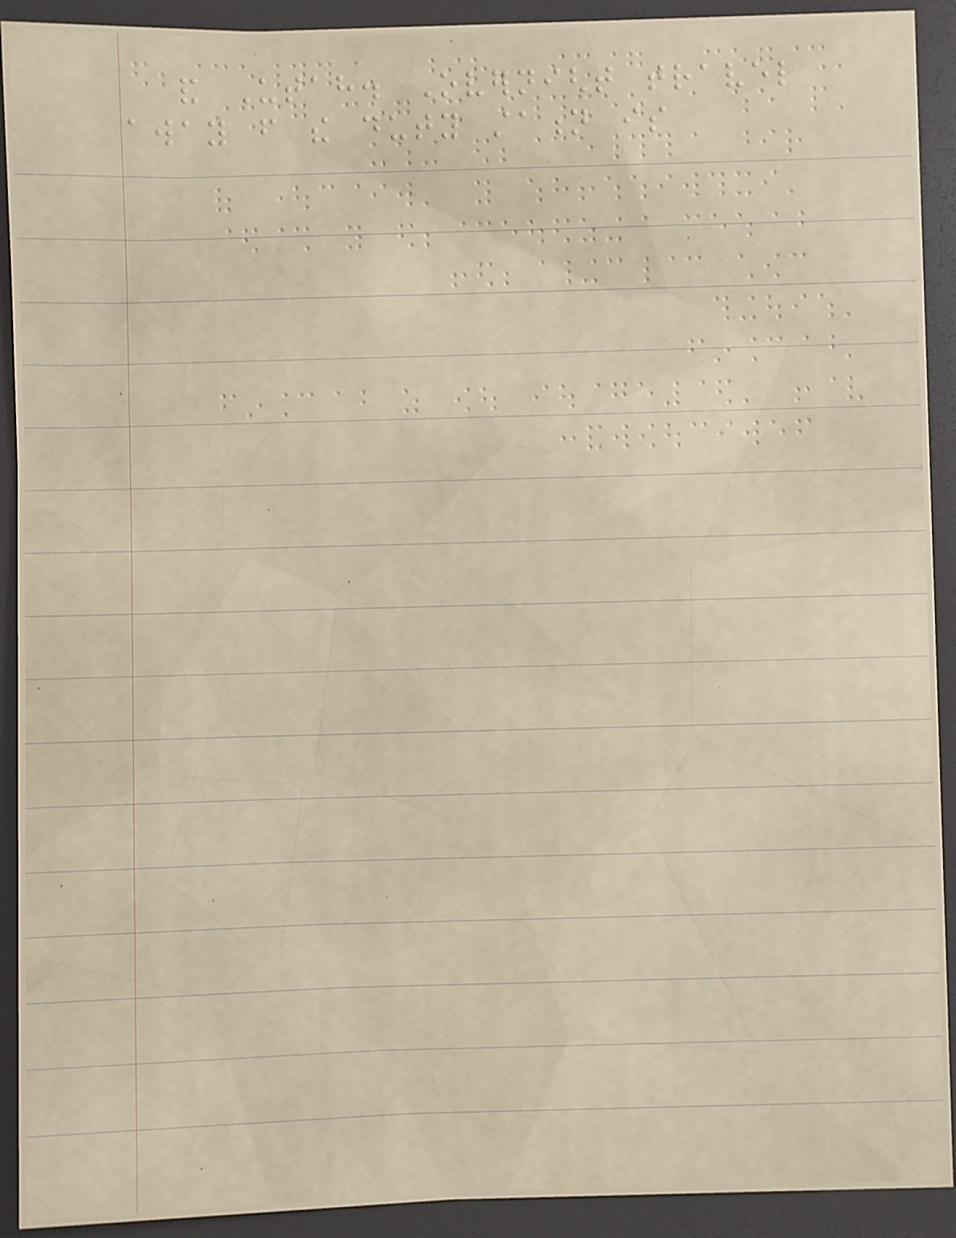and Utah. Overnight travel
away from the duty station is
